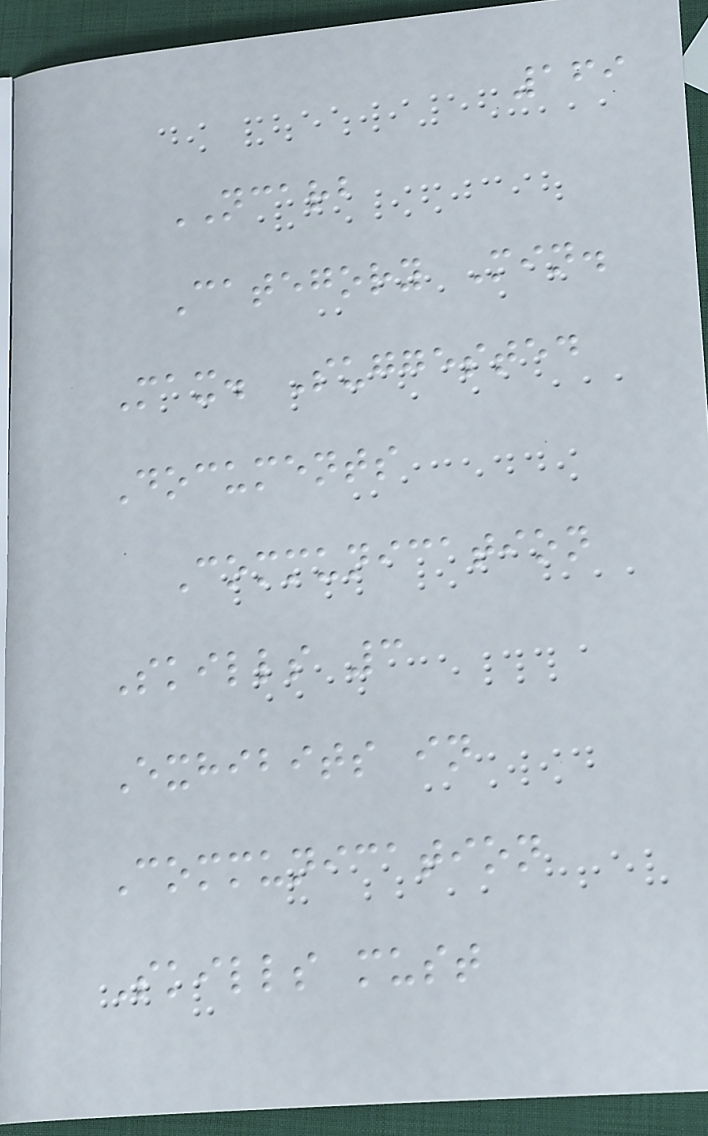169
NCARB
Category Min.
Max. Suggested
Documents
Communication
Skills 3
Exhibits in
Communication
Skills must
